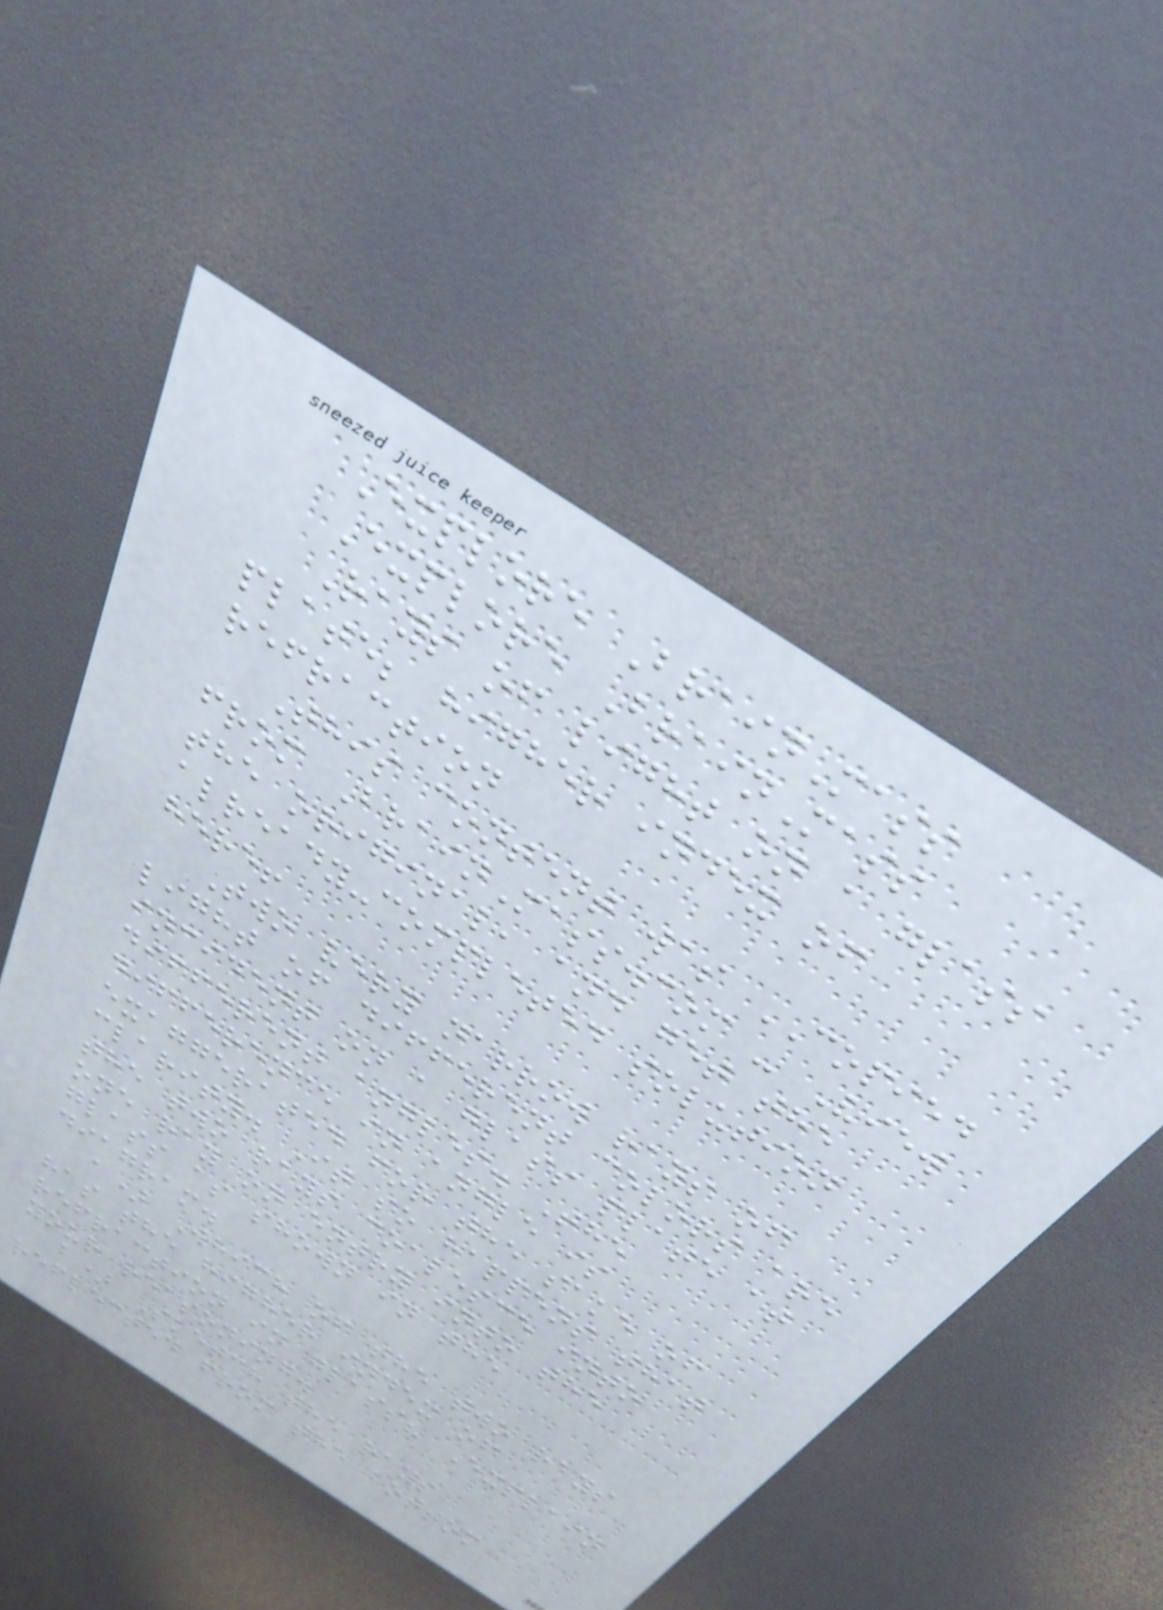Explore BrainMass
Explore BrainMass
Rays of light on a glass
plate; higher index of
refraction
This content was COPIED
from BrainMass.com - View
the original, and get the
already-completed solution
here!
Two very narrow rays of
light of different colors are
incident on a glass plate at
different angles. The
difference in angle is
exaggerated for the sake of
clarity. It so happens that
the two rays coalesce into
one ray on entry into the
glass as shown in the
diagram.
a) Which of the two rays
has the higher index of
refraction in glass? Explain
your reasoning.
b) Sketch the rays
reflected from the bottom
